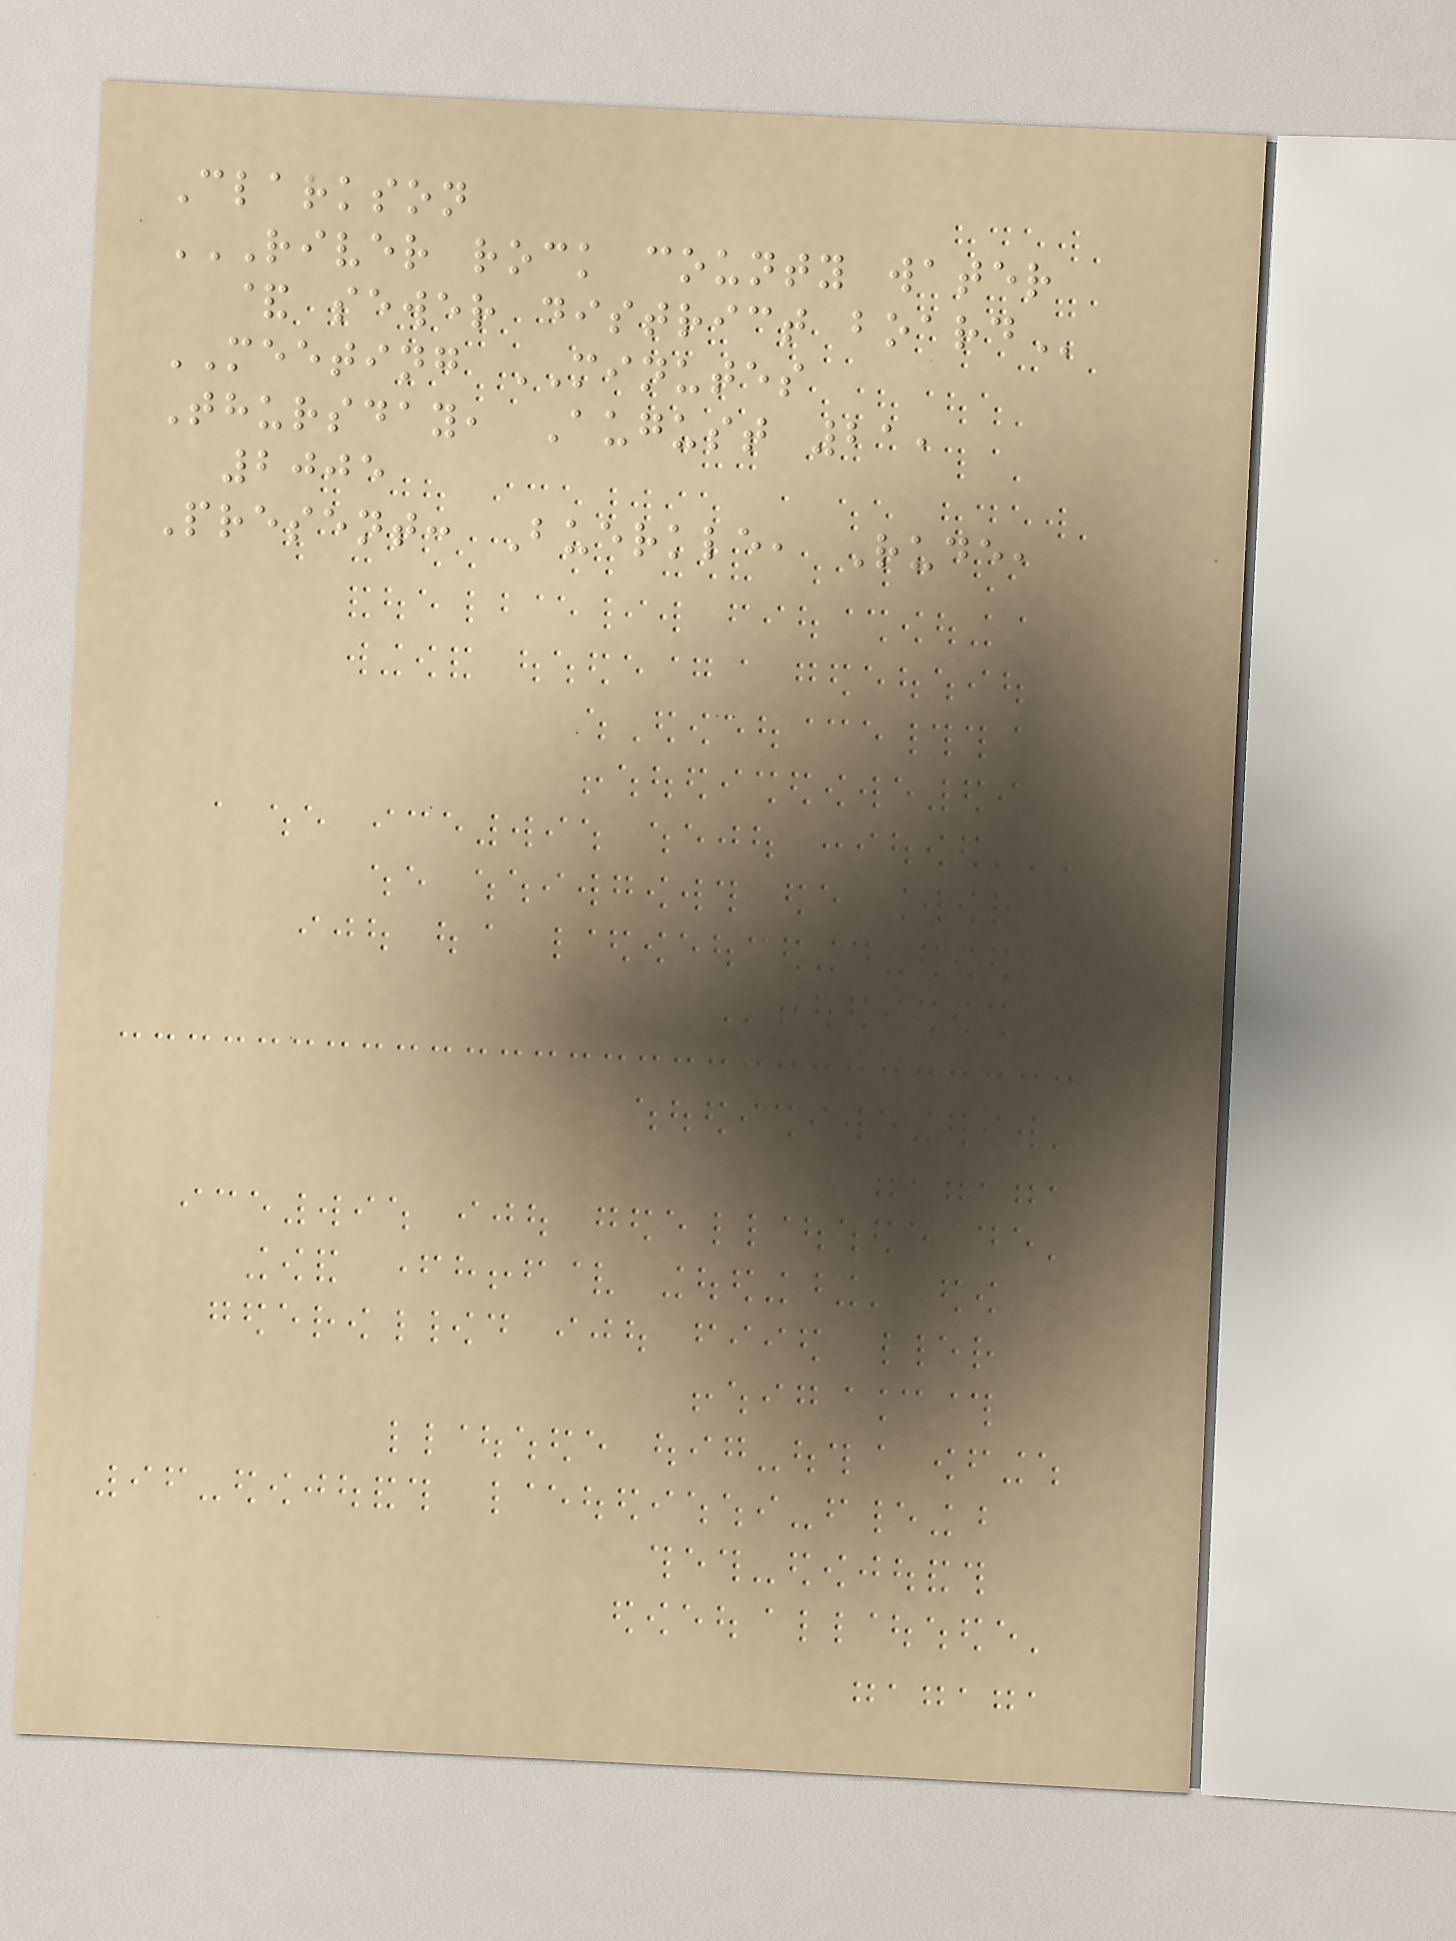Clarkson
RIVER ROCK COUNTY WATER
& SEWER DISTRICT BOARD
MEETING MINUTES
Thursday, August 21,
2005
Present: Buerkle, Rude,
